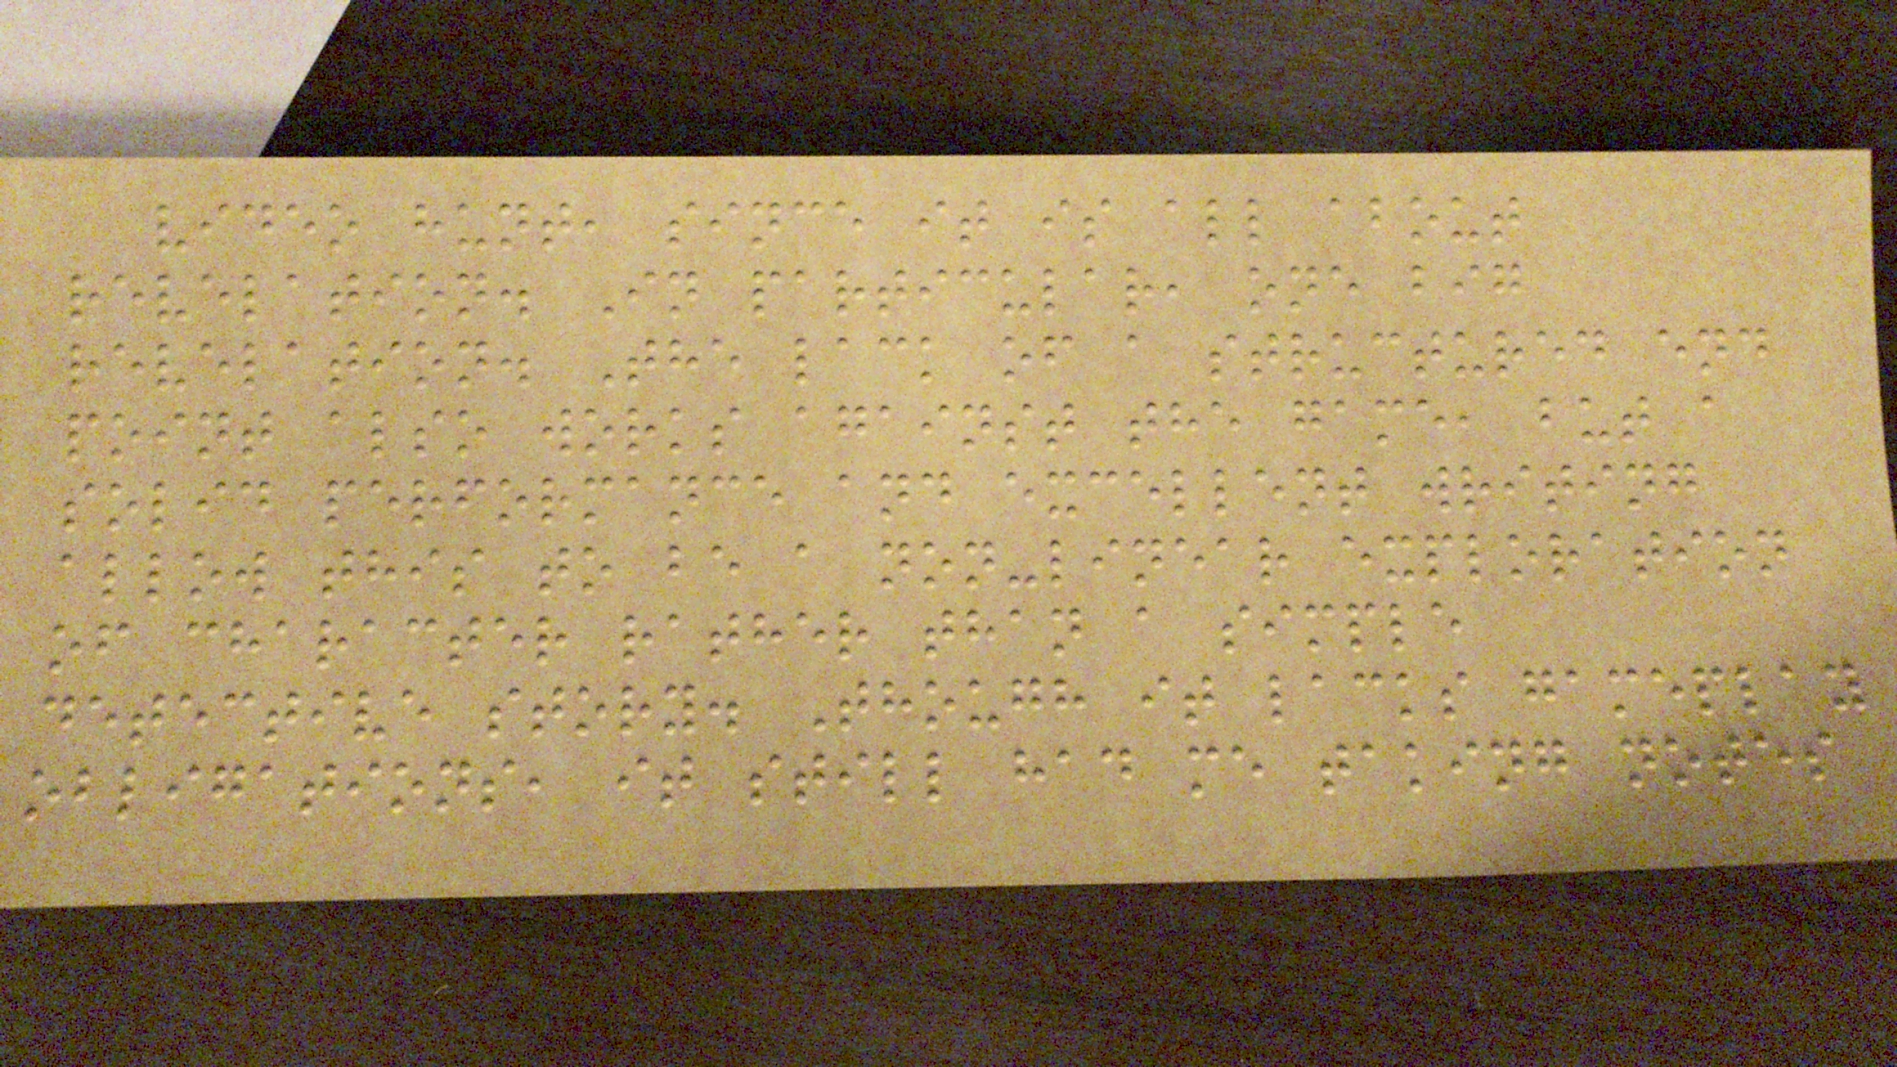video hunt, since it is all about
revelation. In particular, one big
revelation. The lack of a structured end
point also works against the game, but a
solid performance and excellent writing
allow this to be a non-linear exploration
of character rather than a simple
detective story. Though it lacks gameplay
obligations, it still had me taking notes
